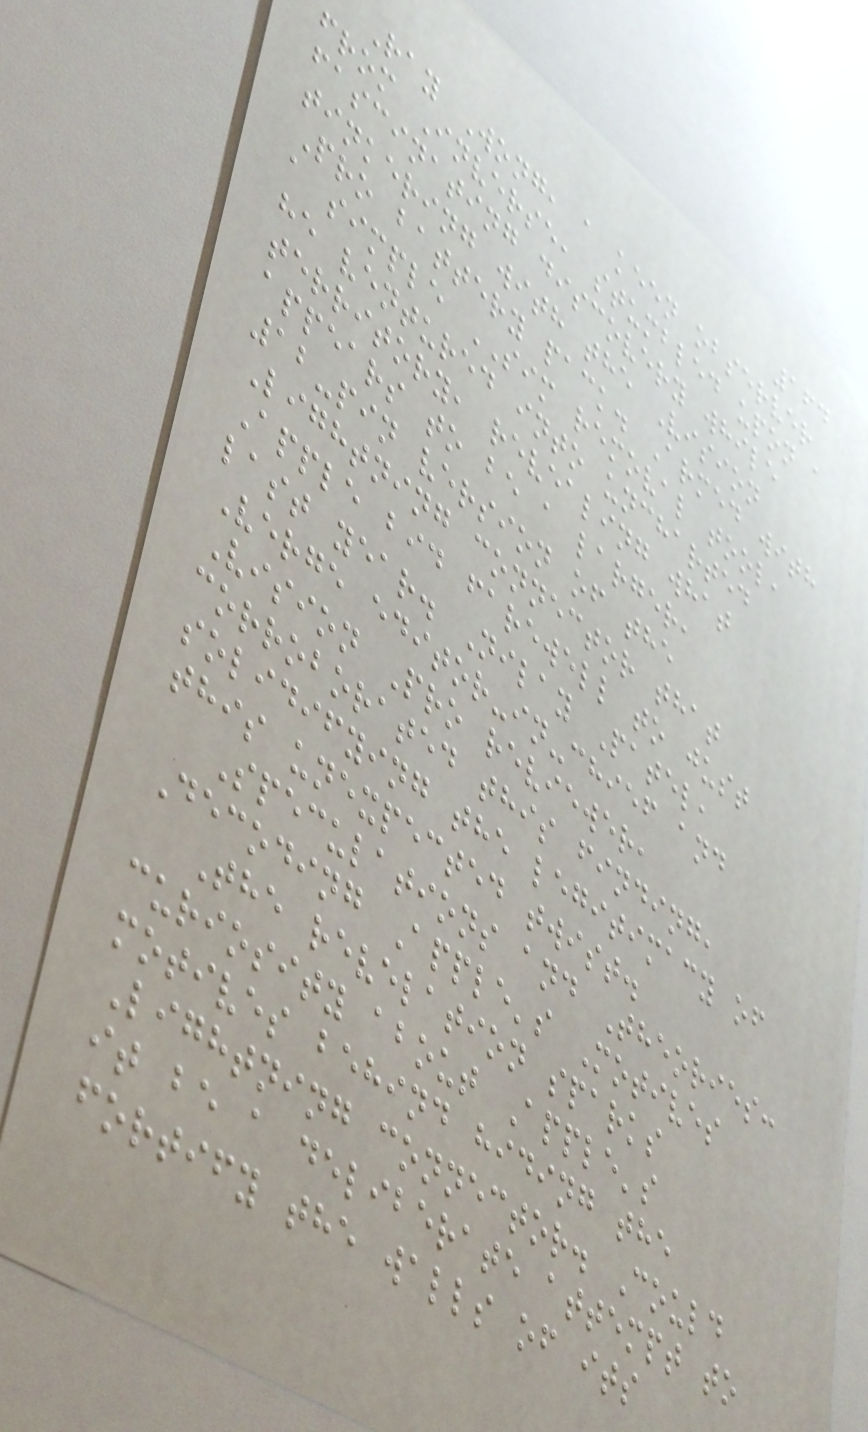164
Ray Wong, a keen observer
from Inverse, stumbled upon a
fascinating discovery while
tinkering with the Vision
Pro battery pack. Armed with
a simple SIM removal tool,
he ventured into uncharted
territory, revealing what
appears to be a larger,
12-pin version of the
Lightning connector that
Apple bid farewell to just
last year. Nilay Patel,
Verge editor-in-chief and
Vision Pro reviewer,
corroborated this finding,
solidifying the legitimacy of
this unexpected twist.
Speculations and Theories:
Decoding Apple's Motives
The revelation sparks
curiosity about Apple's
motives behind hiding the
Lightning connector. Could
it be a deliberate attempt to
fortify the walls of its
